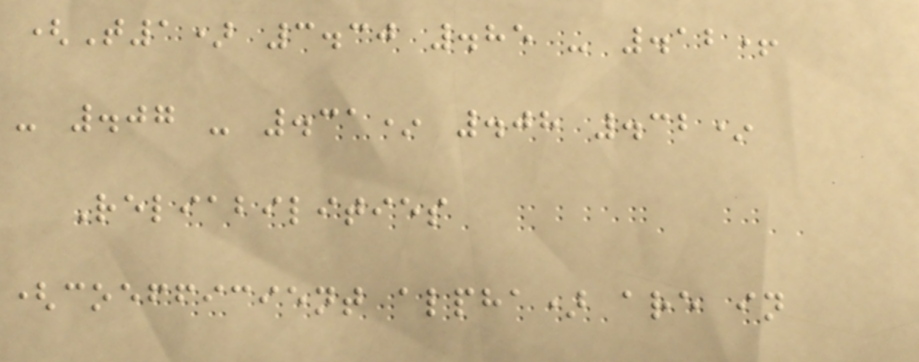(T1) 3.30 .85 - .12+
- .07 - .31* .08 .32*
Reliabilities
(coefficient alpha) are in
